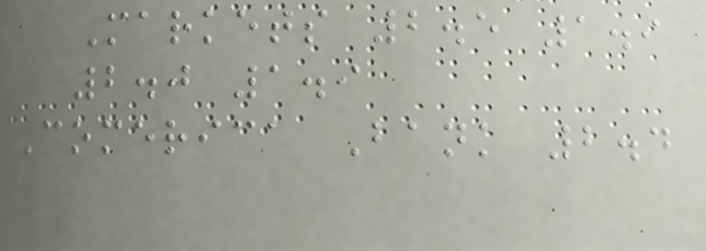Markets 2.5 1.9
2.0 1.9
Comerica Bank 2.4
